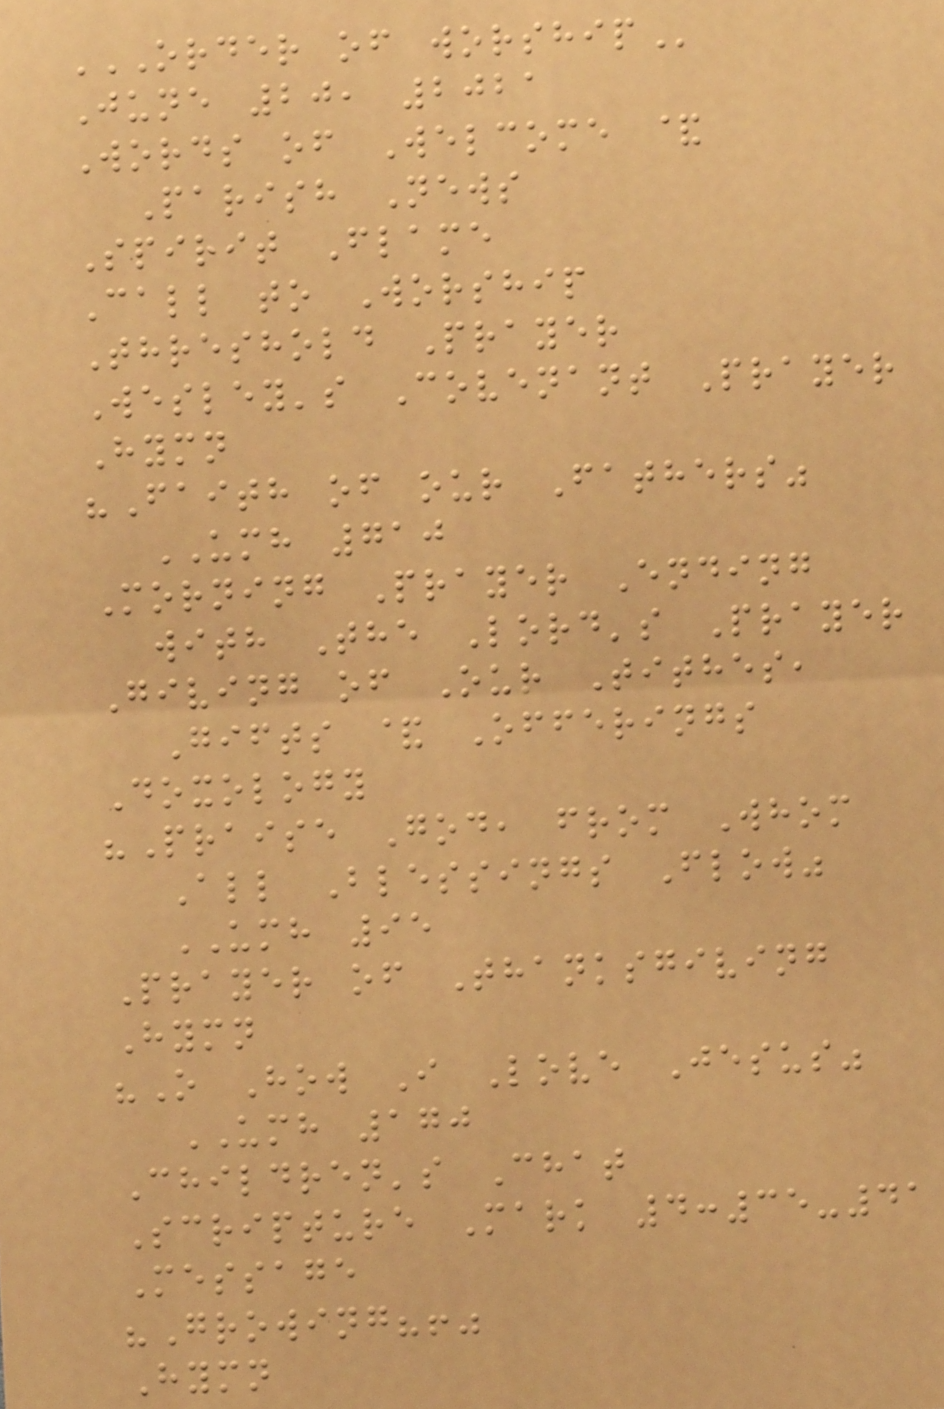ORDER OF WORSHIP
June 20, 2021
Words of Welcome &
Parish News
Spirit Flame
Call to Worship
Threshold Prayer
Wesley's Covenant Prayer
Hymn
"Faith of our Fathers"
UMH 710
Morning Prayer Ending
with The Lord's Prayer
Giving of Our Tithes,
Gifts & Offerings
Doxology
"Praise God, from Whom
All Blessings Flow"
UMH 95
Prayer of Thanksgiving
Hymn
"O How I Love Jesus"
UMH 170
Children's Chat
Scripture Mark 4:35-41
Message
"Growing?!"
Hymn
